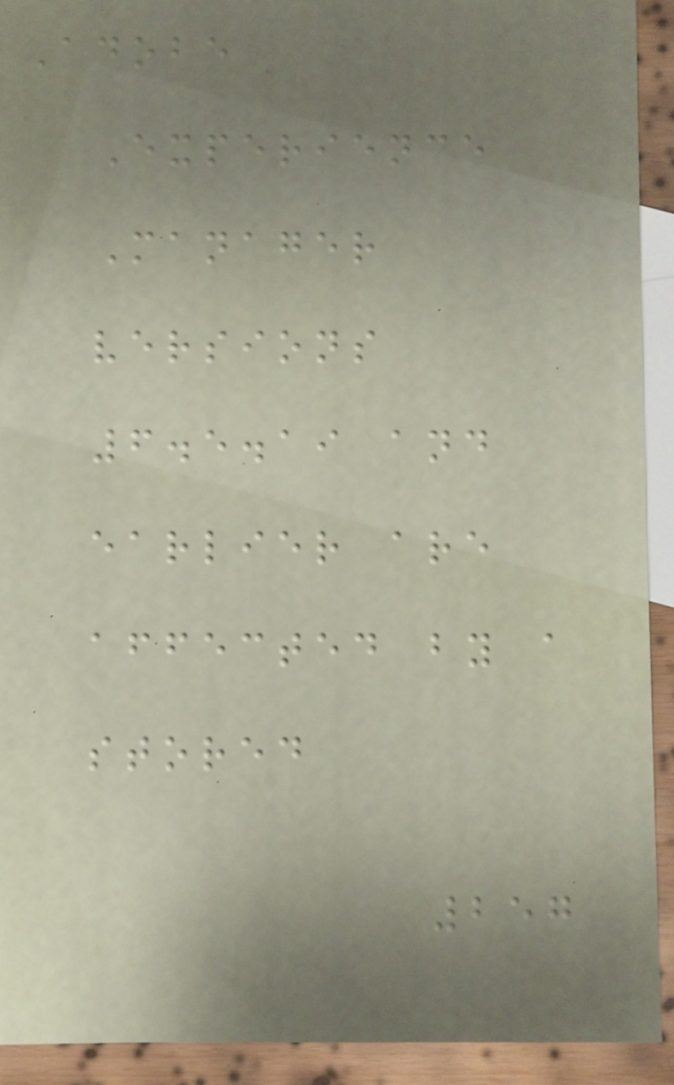Adobe
Experience
Manager
versions
6.5.19 and
earlier are
affected by a
stored
257
